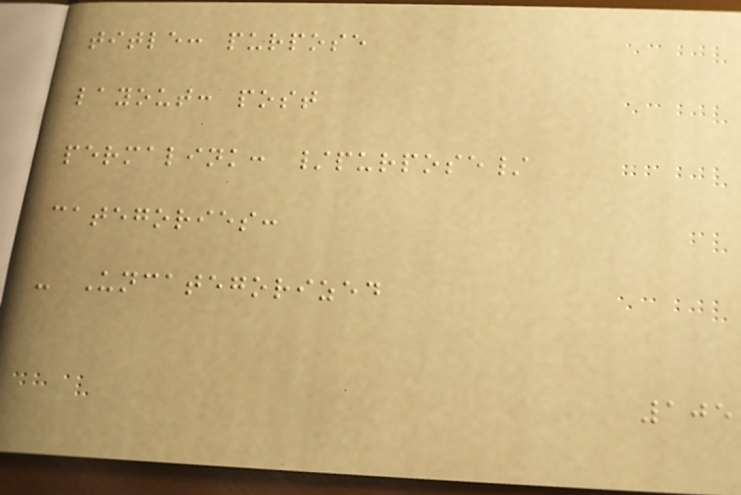title: purpose
layout: post
permalink: /purpose/
categories:
- Uncategorized
105
